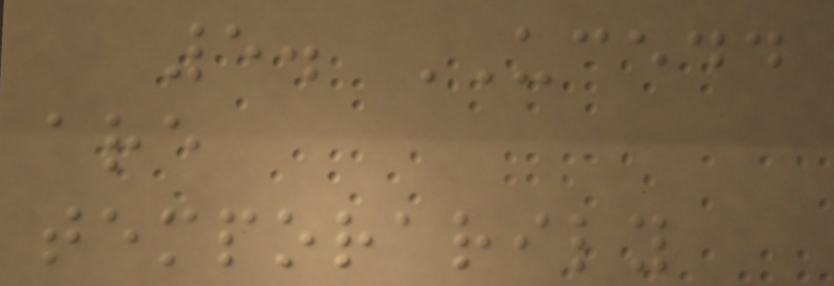5. UCEDD
are
temporarily
